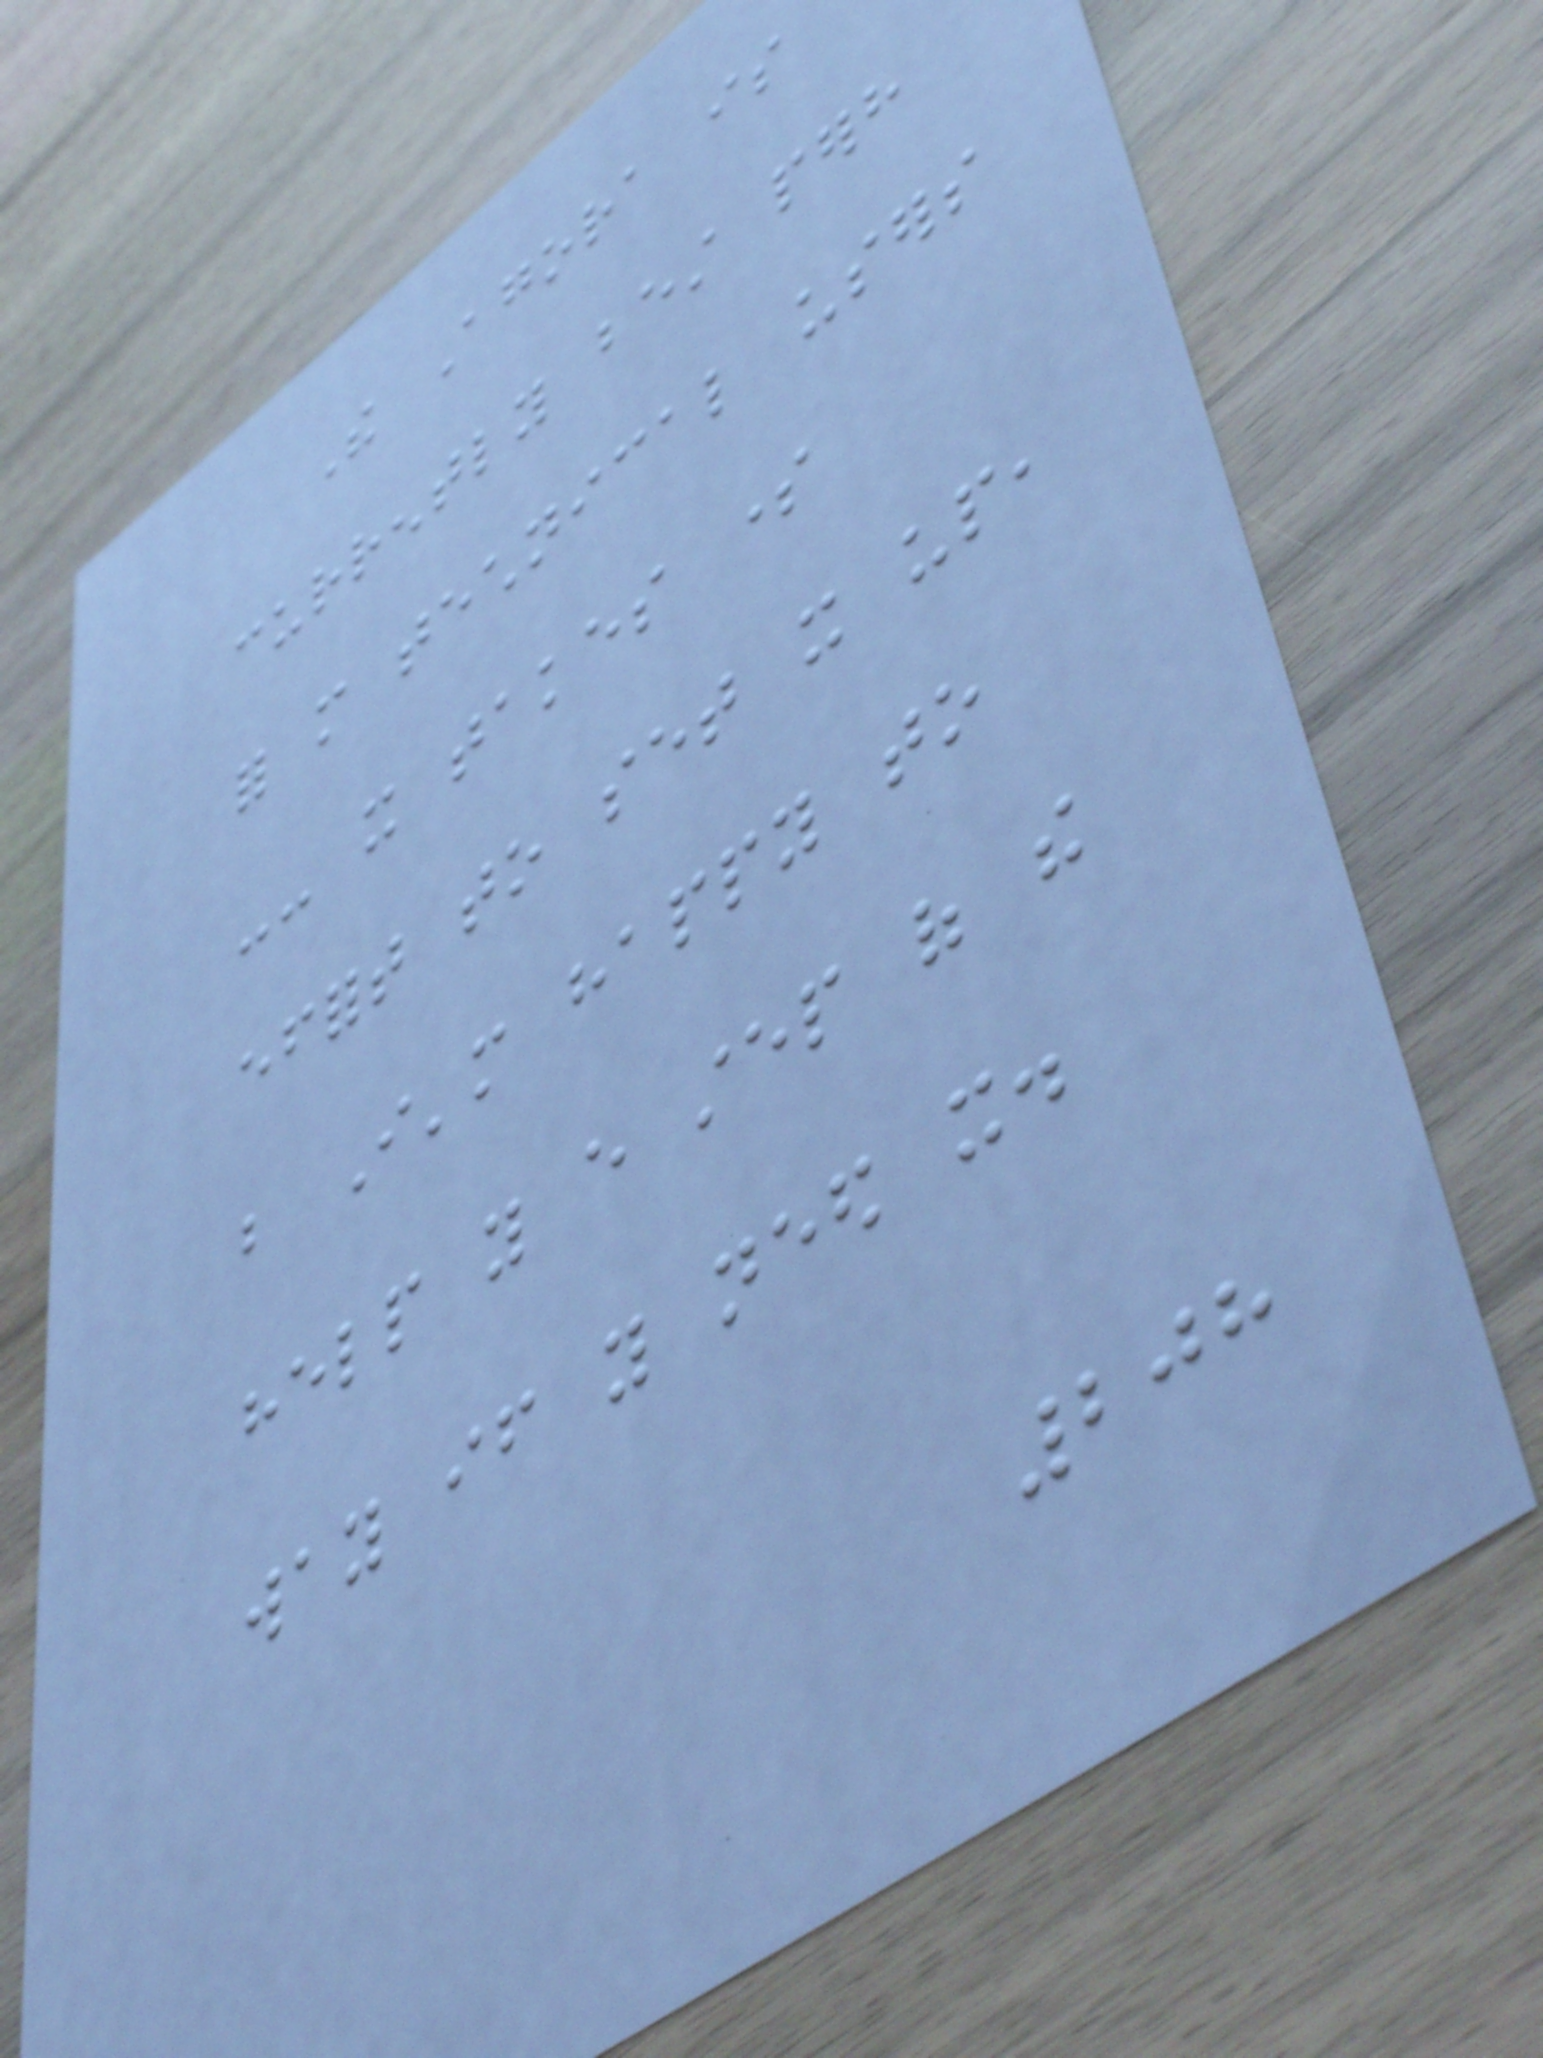The Agora is
currently best perhaps
for more technical users
-- it takes some
effort to set it up,
but I'm happy to
help you every step of the
way if you need it.
208
